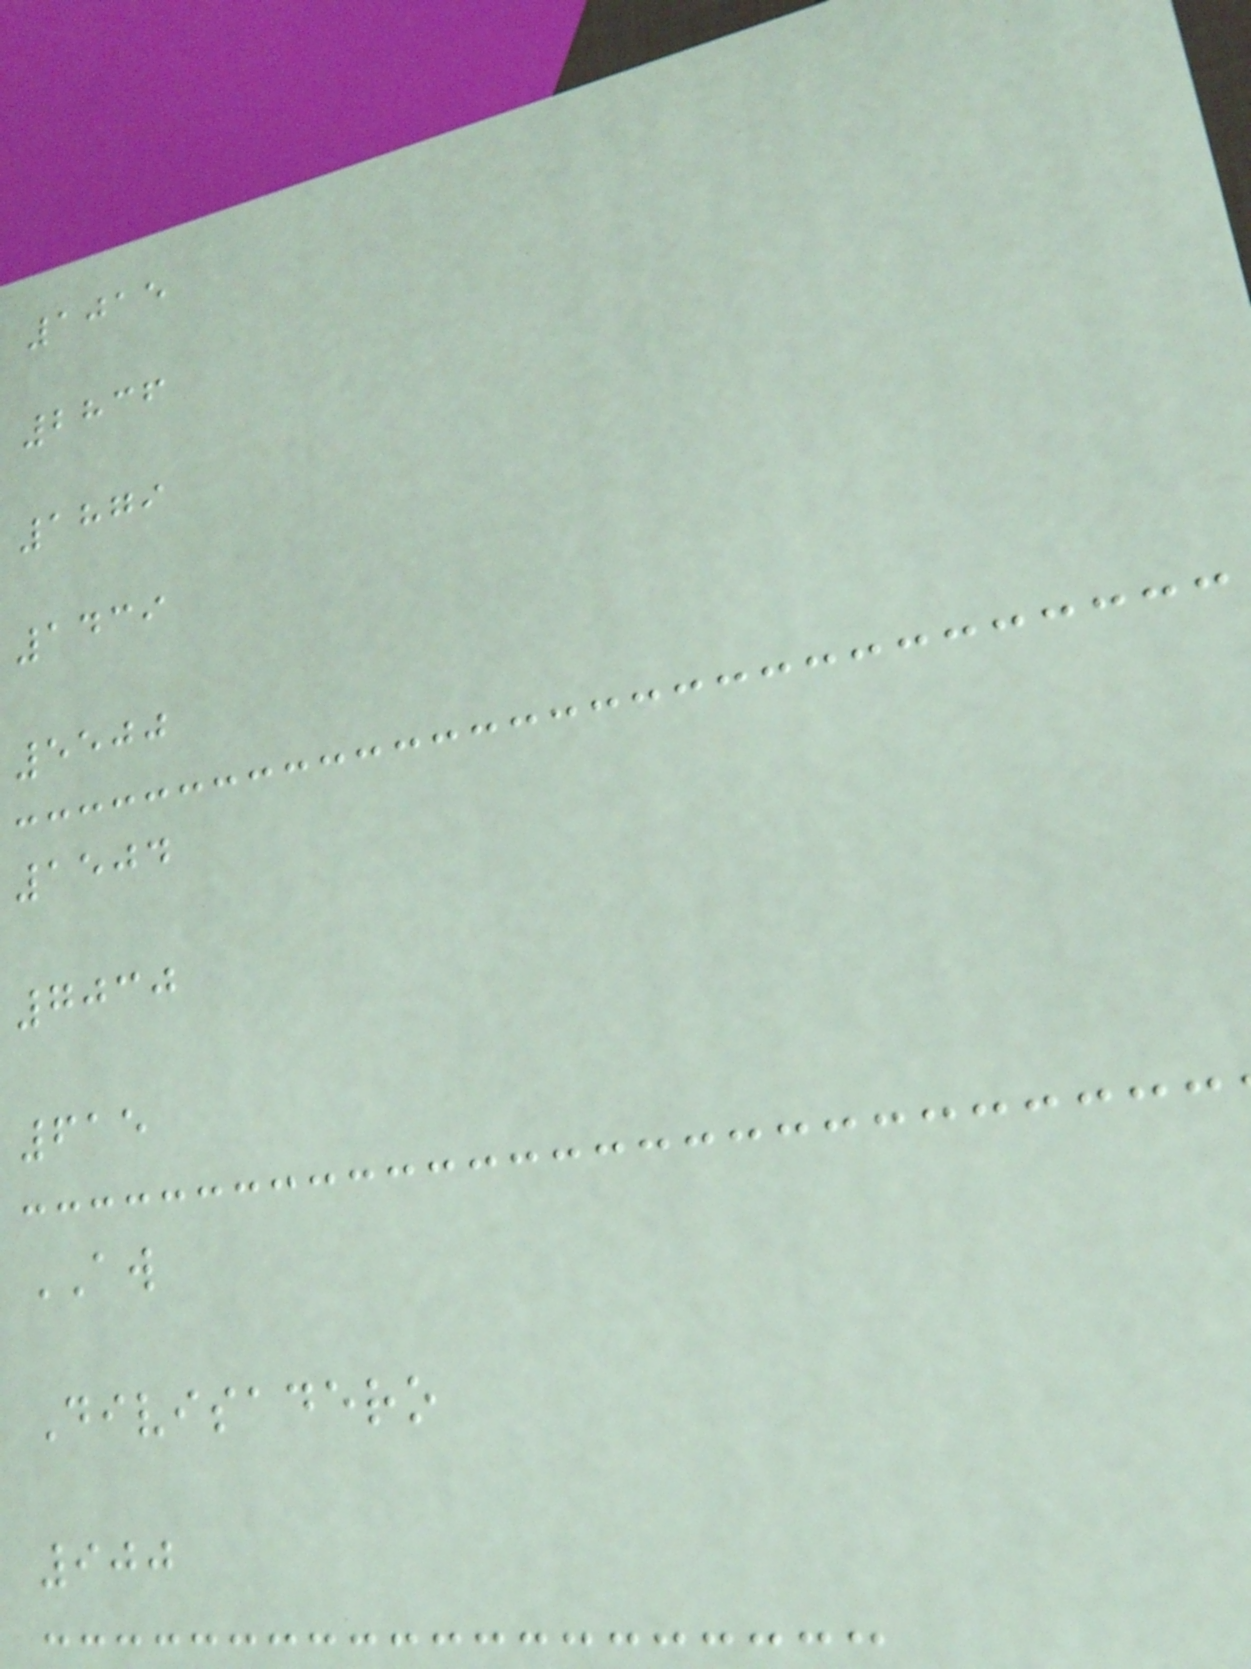1015
2836
1879
1439
5500
1504
7030
615
AW
Divisadero
900
